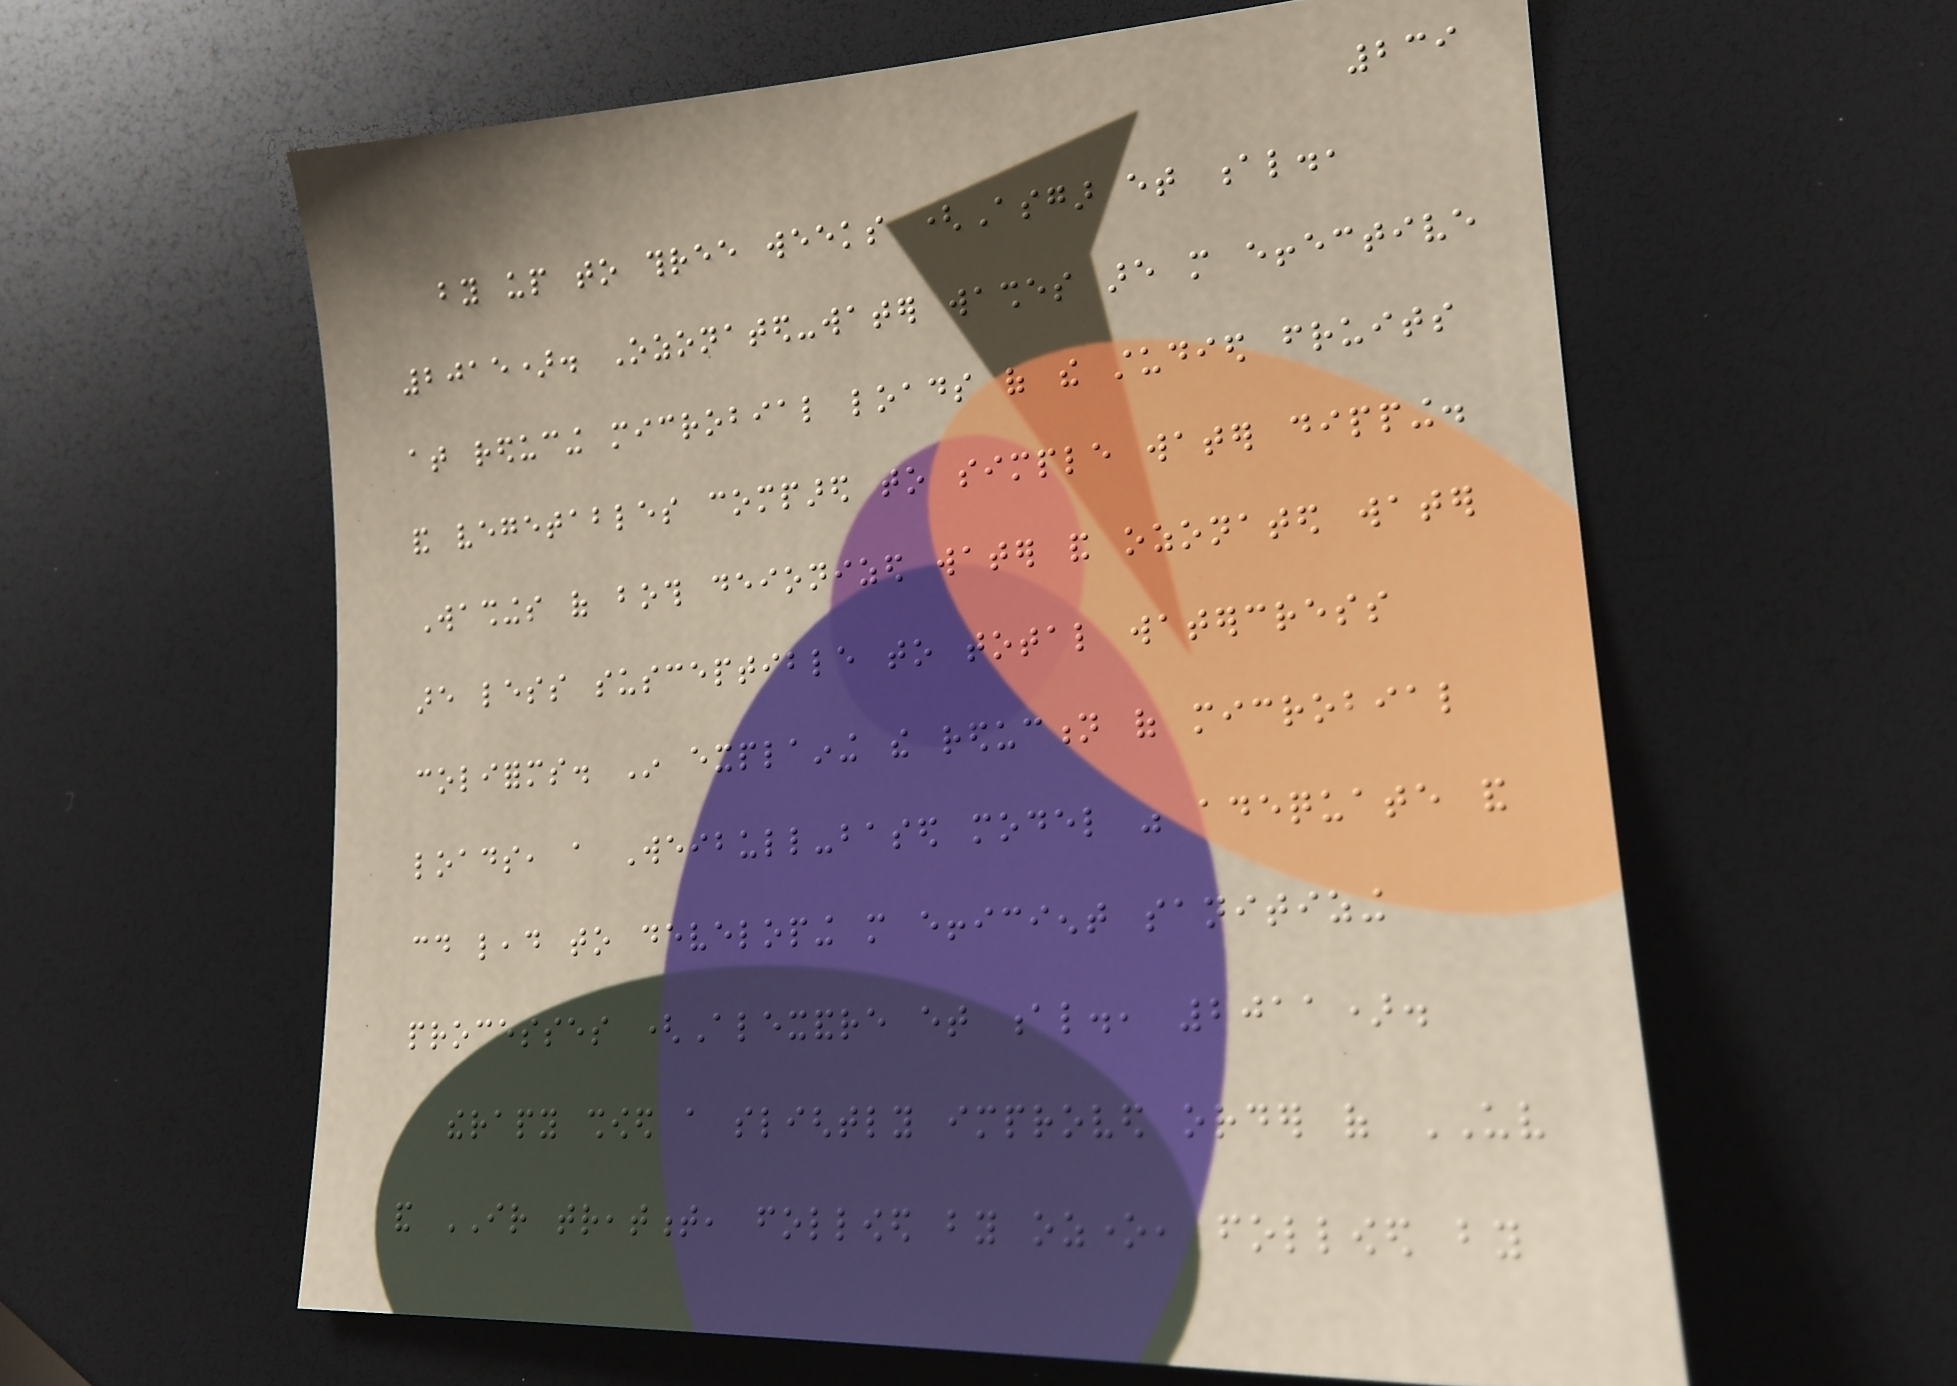239
by up to three weeks (Asgar et al.,
2015). Ozonated-water washes are more effective
at reducing microbial loads of the studied fruits
and vegetables compared to simple water dipping.
Washings of both deionized water and ozonated water
are less susceptible to total watercress
coliforms. In explaining the reduction of microbial
loads, a Weibull-based model was adequate and
could lead to developing more efficient sanitizing
processes (Alexandre et al., 2011).
therapy showed a slightly improved order of UV
and IR treatment, followed by ozone, followed by
